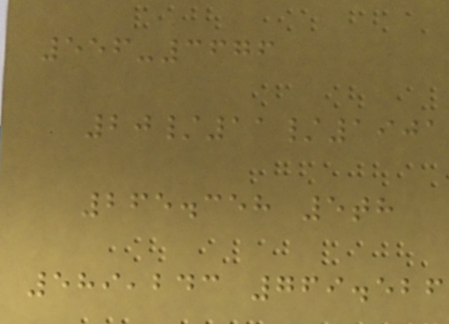556-3676
20/11/1901
265.358 5th
589,243 769.526
